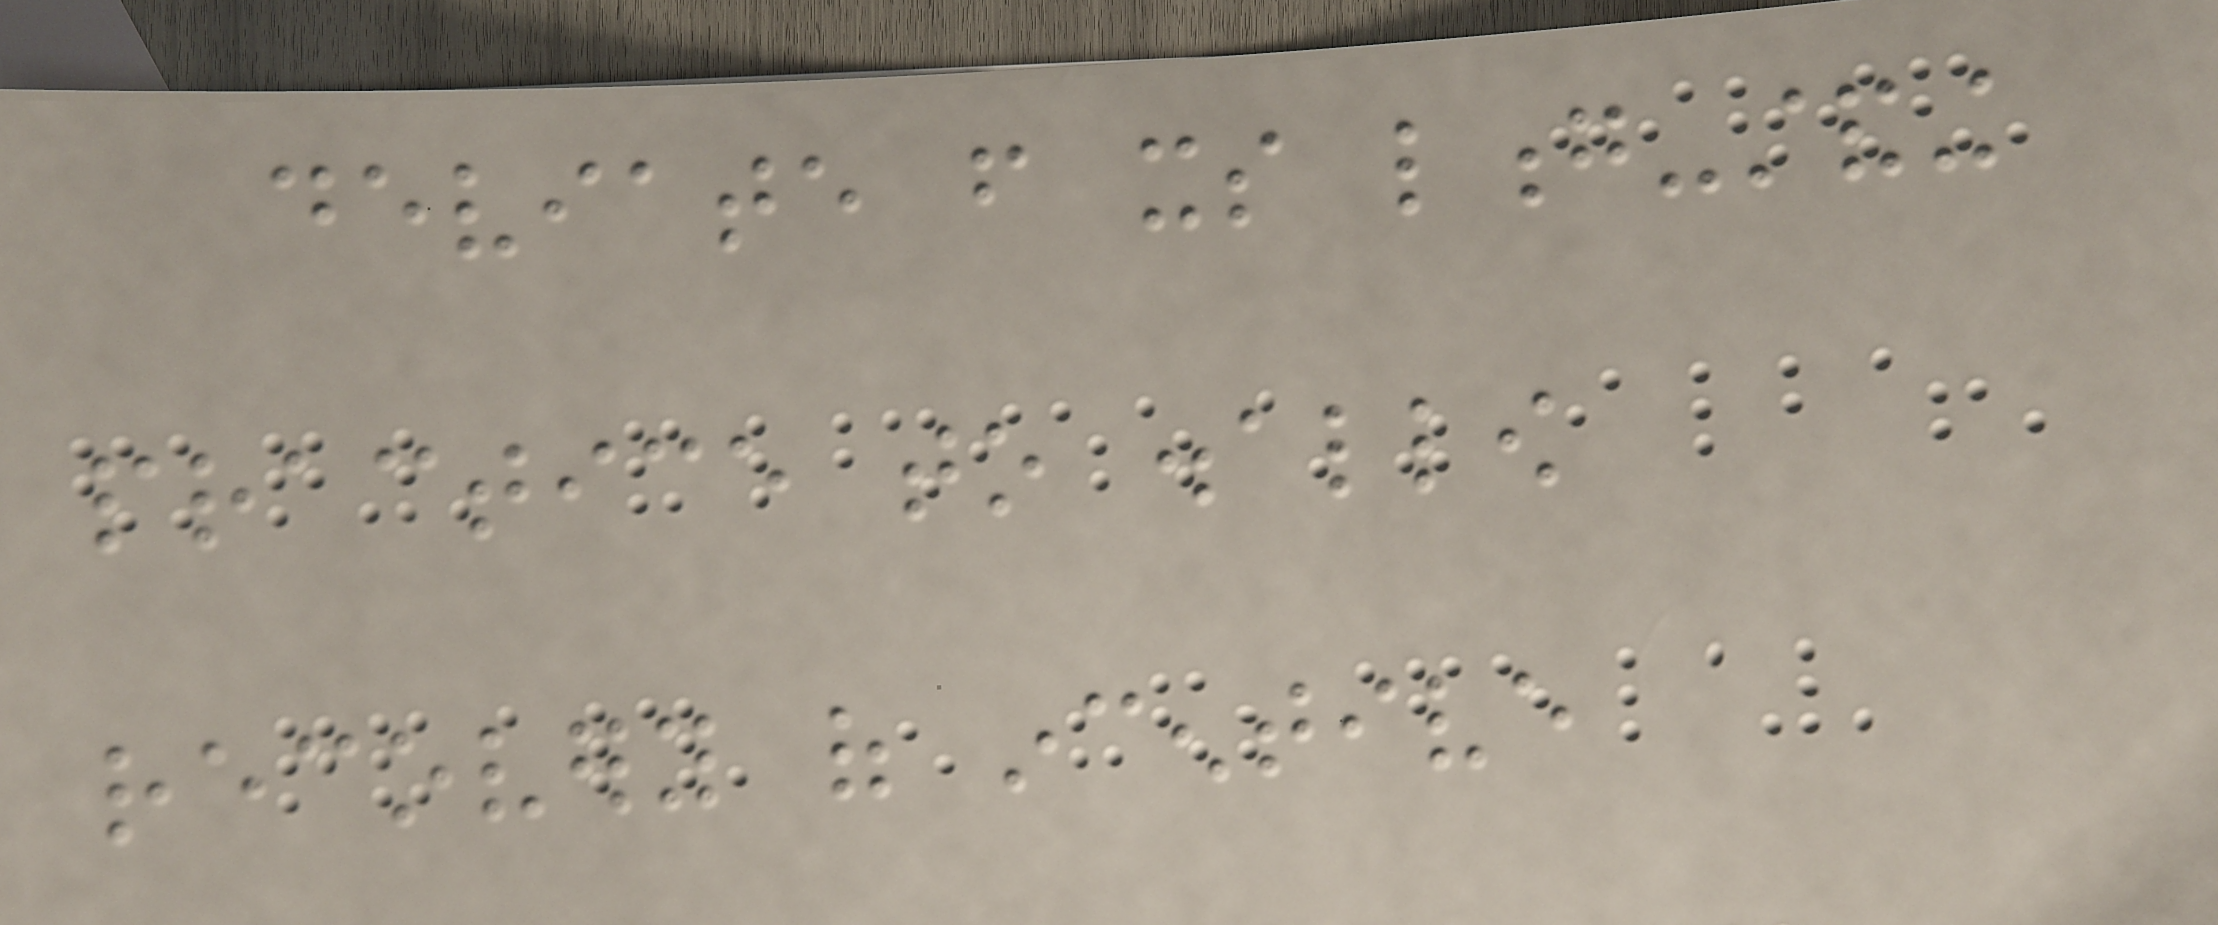deviate from its long-standing
practice to disallow
recovery of incentive
